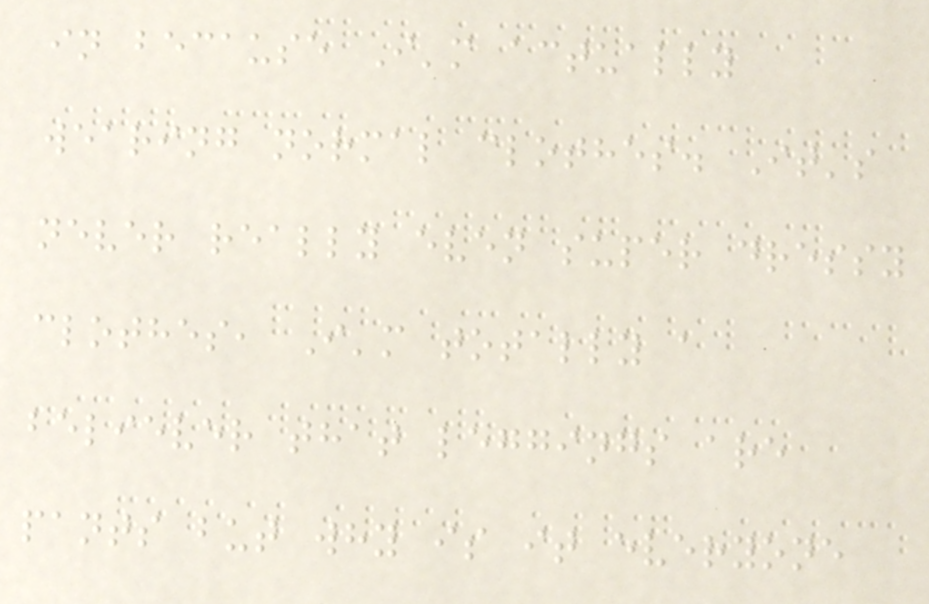in because I'm actually
wearing normal clothes. It's
never really even super dressy
clothes, I'm totally a
believer that leggings are
pants but why is it everyone
